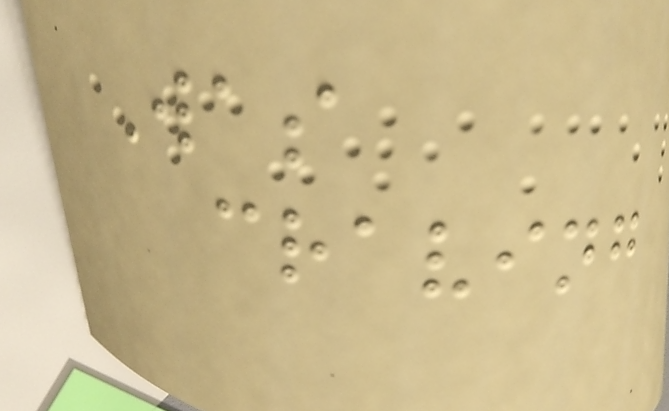Was
craving
